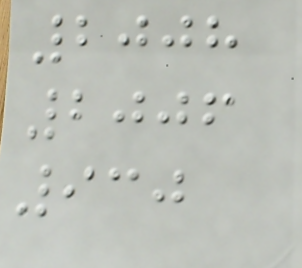2008
2006
930
